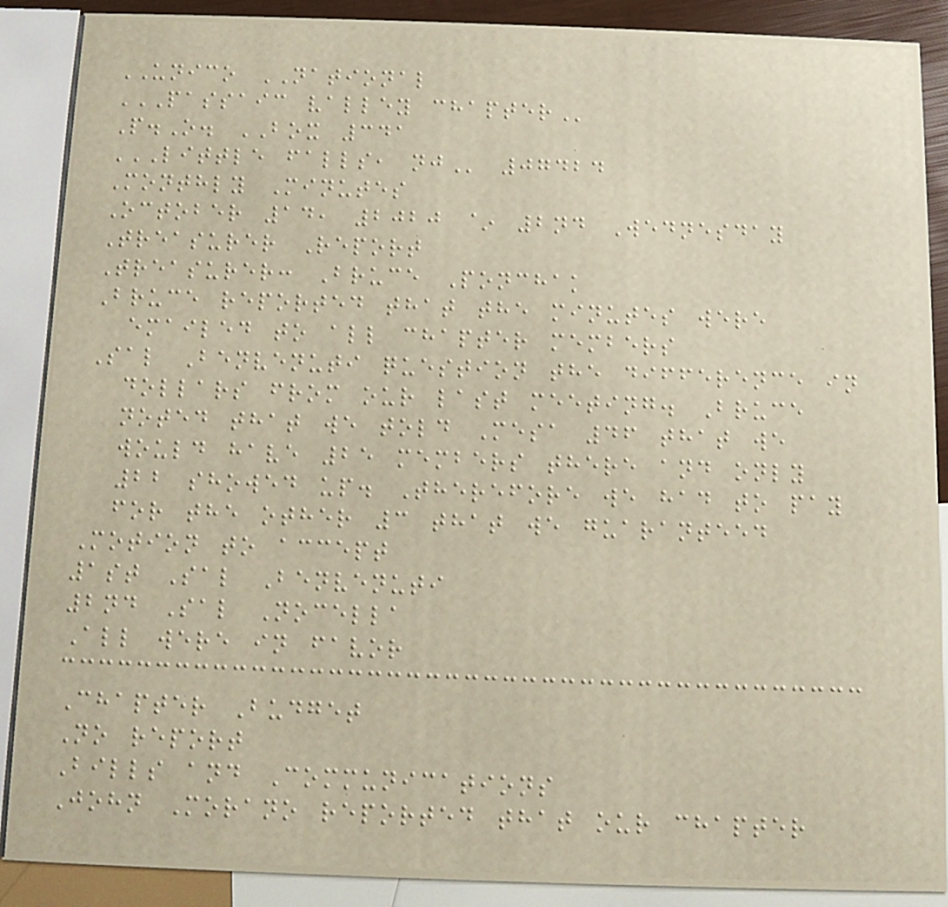UNICO NATIONAL
PASSAIC VALLEY CHAPTER
P.O. BOX 341
LITTLE FALLS, NJ 07424
Monthly Minutes
October 14, 2020 ~ 2nd Wednesday
Treasurer Report
Treasurer: Bruce Ponchak
Bruce reported that the minutes were
emailed to all chapter members
Sal Benvenuti question the difference in
dollars from our last meeting. Bruce
noted that we told Mesa 46 that we
would have 25 members there and only
22 showed up. Therefore we had to pay
for the other 3 that we guaranteed
Motion to accept
1st Sal Benvenuti
2nd Sal Nocella
All were in favor
Chapter Budget
No report
Bills and Communications
John Morano reported that our chapter
